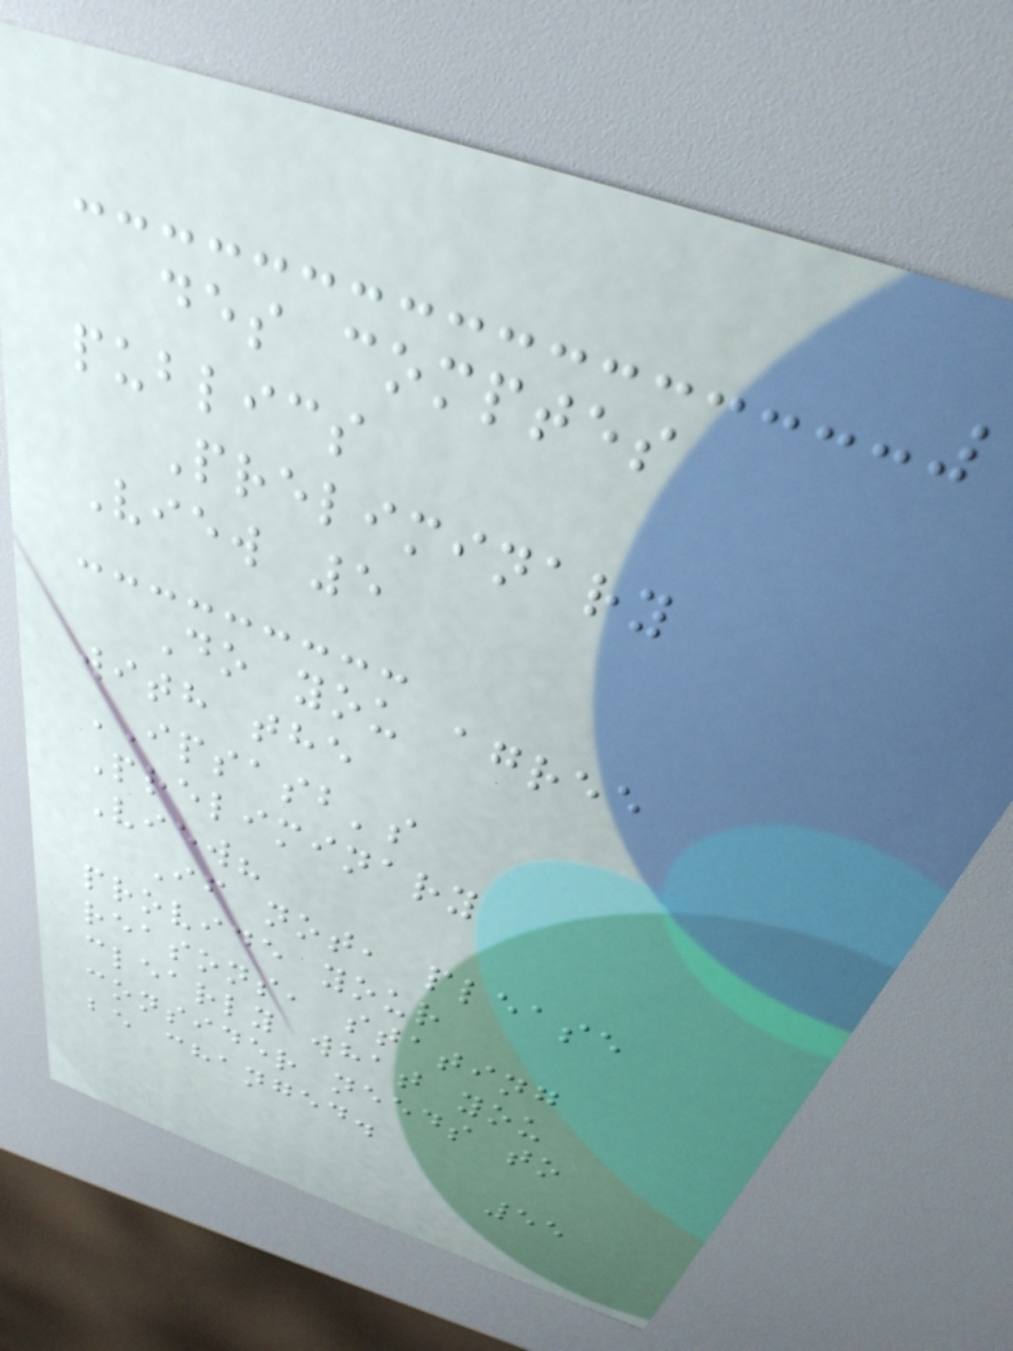des comptes
publics
Preliminary
View 5
Do you agree
with the
IPSASB's
Preliminary
View?
If not, please
provide your
reasons, stating
clearly what you
consider needs to
be changed.
55
